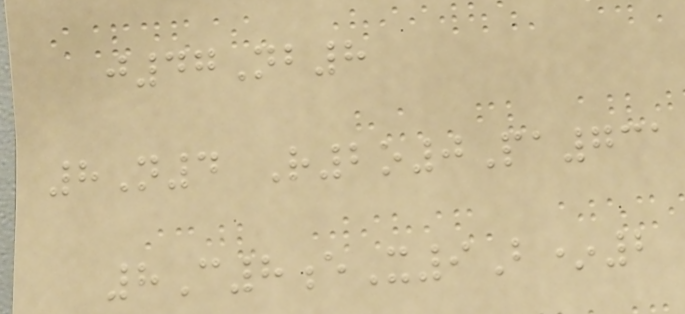j47Nb8
8N4 R2o0Pa731
8C8eX9B*2
